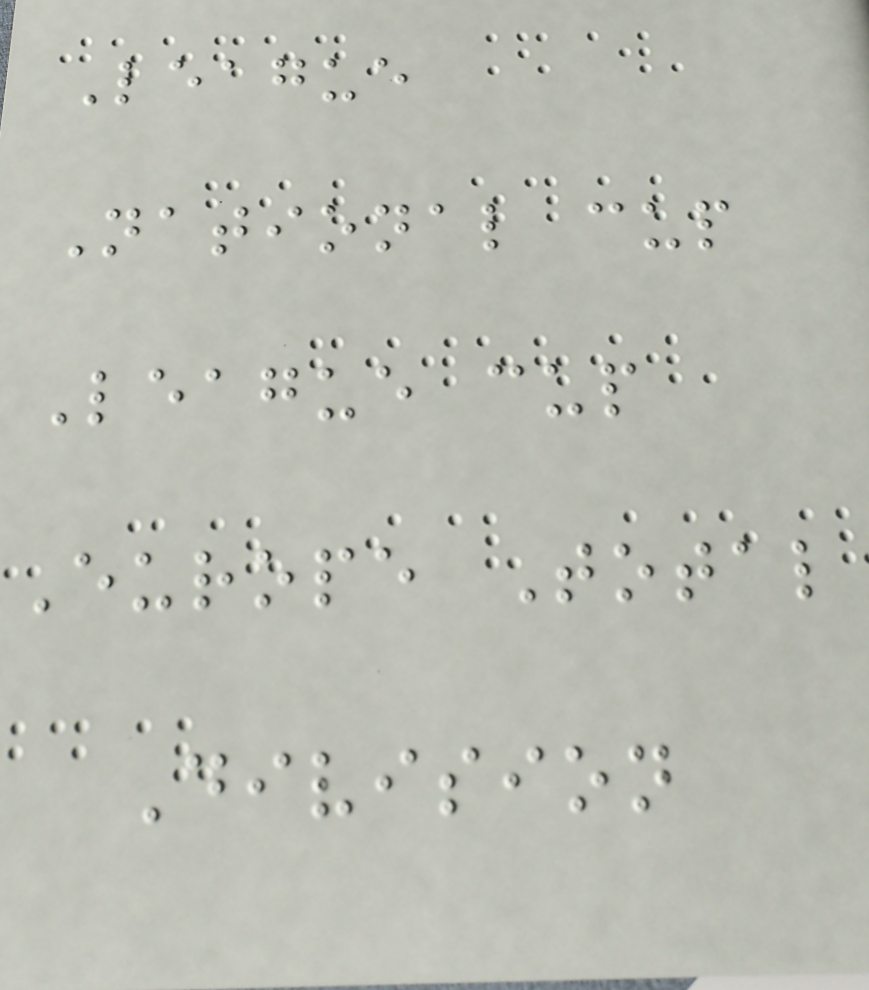League
National cup
League cup
Europe Total
Division
